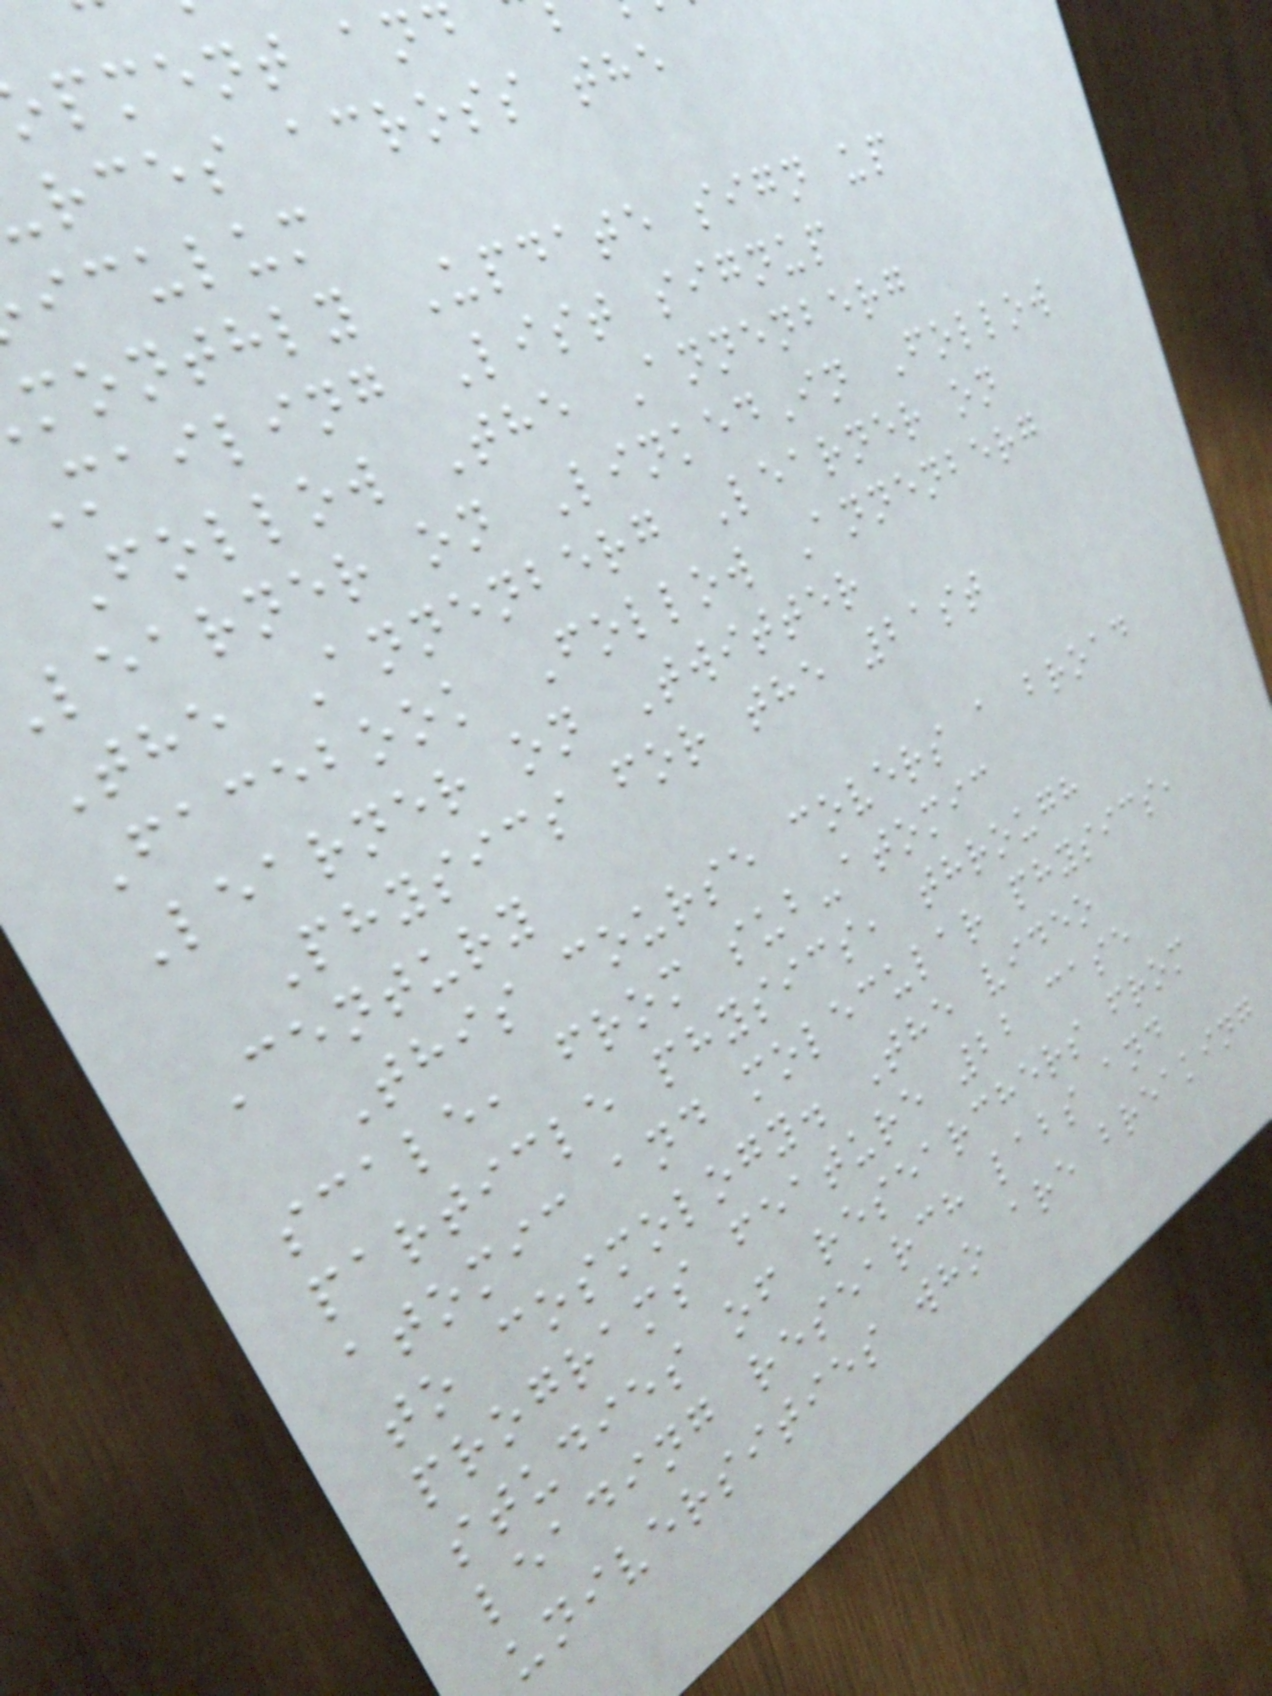pment and
rces across the
iculum
monthly Update sign up
Mailing List signup
Follow The Annenberg
learner on LinkedIn Follow
The Annenberg Learner on
Facebook Follow Annenberg
Learner on Twitter
Physics for the 21st
Century
This course covers a broad
scale, from sub-atomic
particle physics, through
atomic and molecular physics,
to cosmology. The video
programs feature 22 case
studies of researchers from
leading research labs and
universities who are breaking
